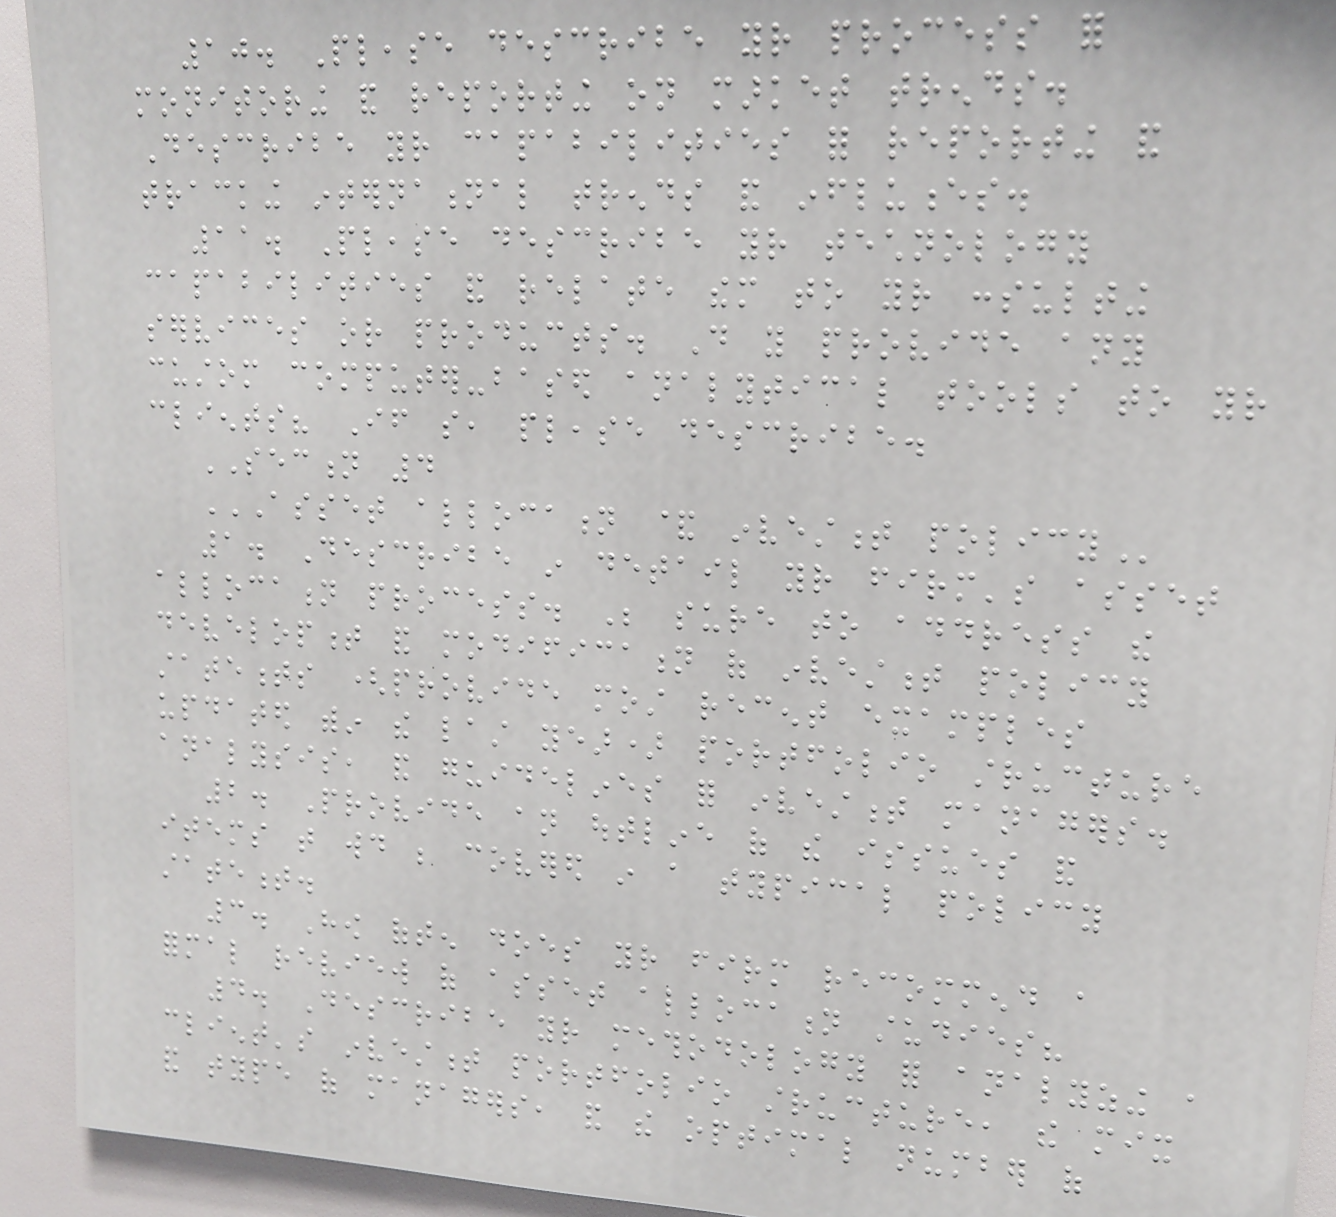10. Please describe your process for
monitoring and reporting on market trends.
Describe your capabilities for reporting and
tracking international trends and influences.
11. Please describe your technology
capabilities and relate them to your consulting
services or products. Do you provide any
custom computer-based analytical tools to your
clients? If so, please describe.
SECTION 4
ASSET ALLOCATION & INVESTMENT POLICY
1. Describe in detail your firm's asset
allocation process. Be sure to address the
development and modification of investment policy
statements (provide most recent examples
updated within the last year) portfolio structure
analysis, and guidelines for investment managers.
2. Provide an outline of the issues and
items that would be covered in a typical policy
statement.
3. How often does your firm recommend a
formal review of asset allocation studies?
4. Describe your methodology for analyzing a
client's investment portfolio structure, the mix
and type of managers, and the optimal number of
